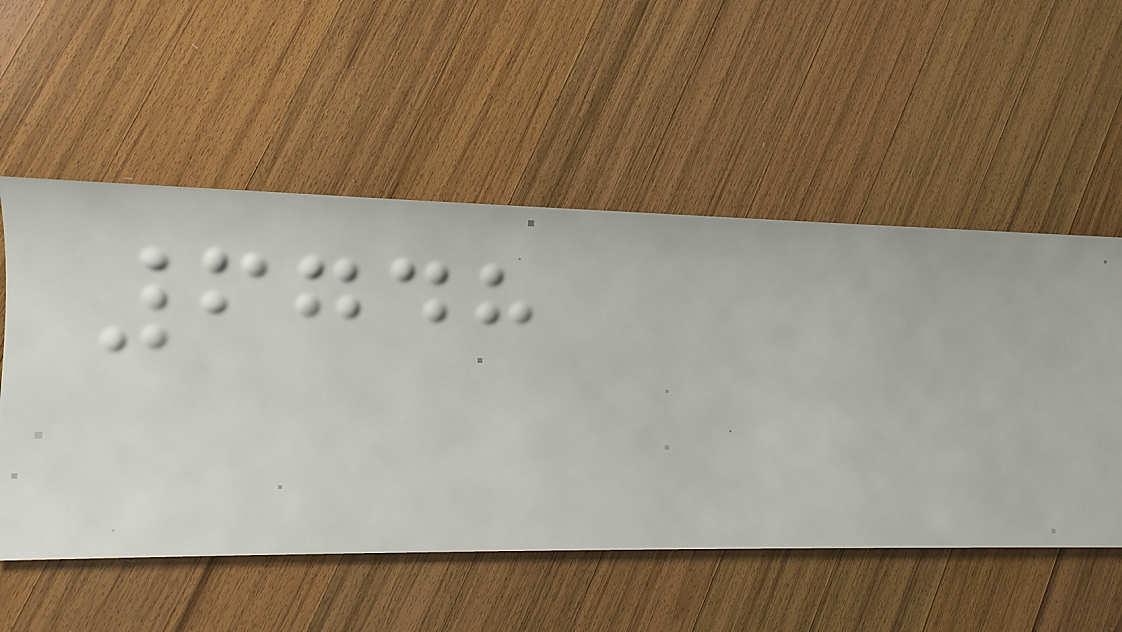6748
